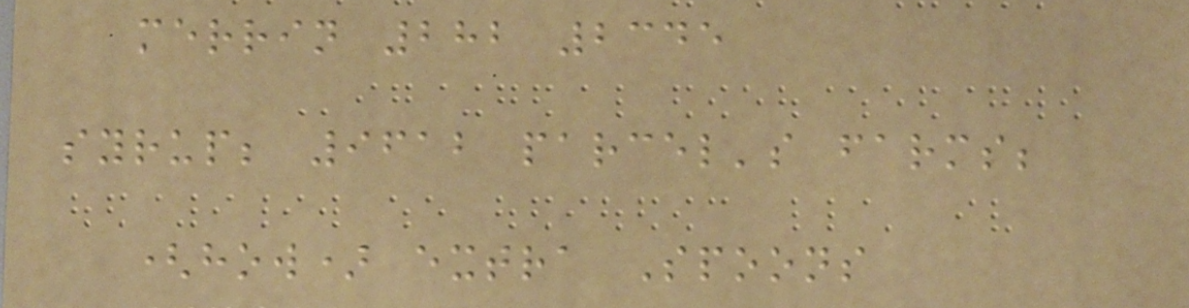merrin 282 2345
syrup; 9612 parcel's farms;
(how) extra Spoons
